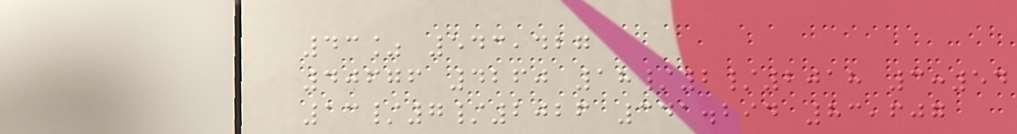43% 543,427
40676 4260 18/2/2018 3:54
13/7/2026 341.294 83,607
